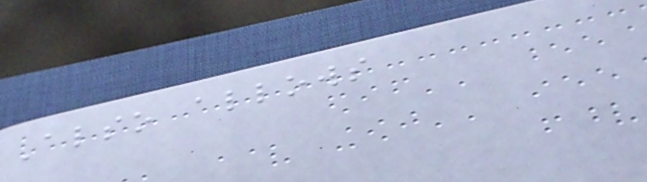Also allows
